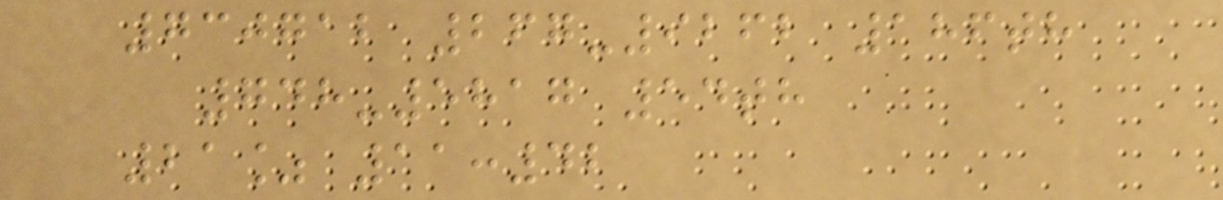730712 267-9262 186th
748-5817 54th
21% 11:42
